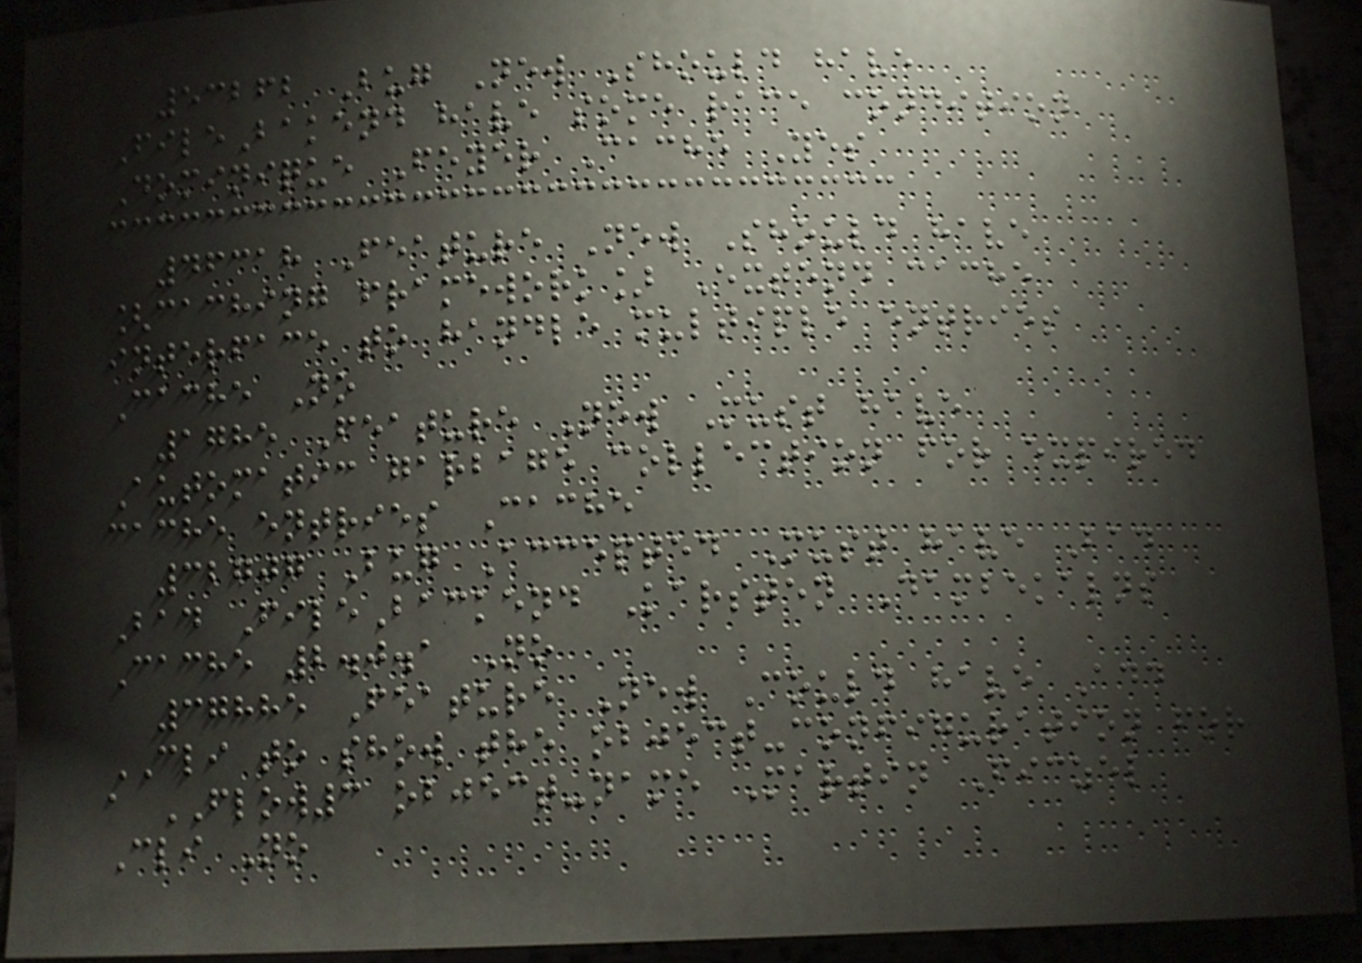53262 Bug New Should have
FileBakend have some race condition
Dominique Feyer Cache Yes
46318 Feature New Should have
[caching framework] Extend cache
interface to handle multiple entries
Cache No
1785 Feature New Must have
Automatic garbage collection for expired
cache entries Cache
32707 Bug Accepted Must have Bad
Bad FileBackend Karsten Dambekalns
Cache 2.0.1 No
37885 Feature New Could have Add
CLI to show the object-configuration for
a FLOW3 object-name Martin Ficzel
Cli No
